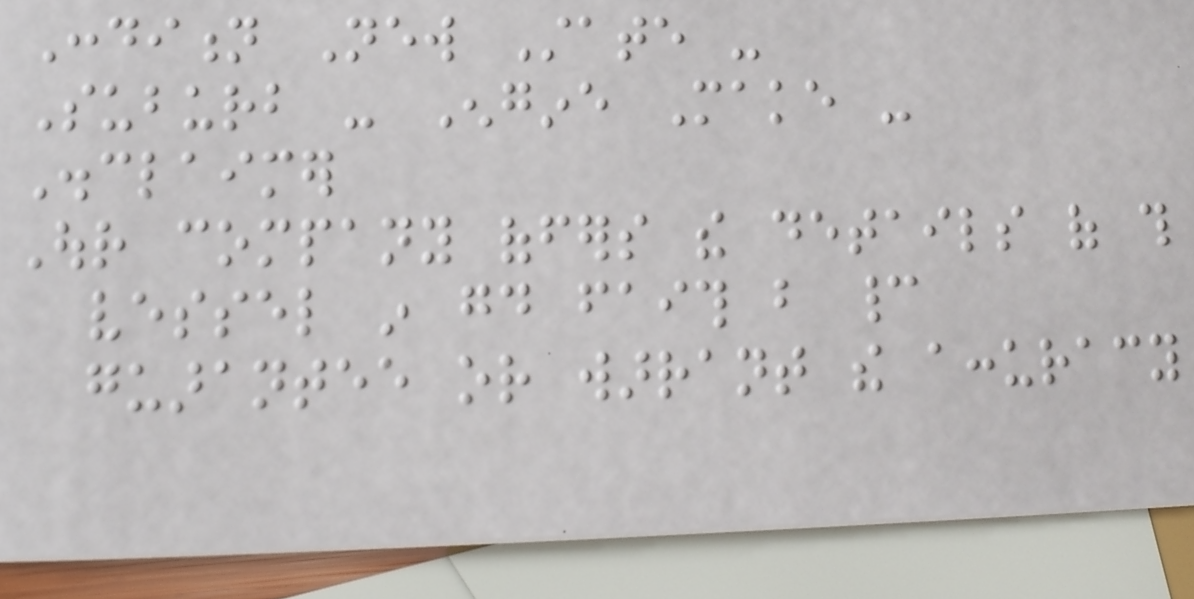Condition New State -
Suburb - Engine Make -
Disclaimer
Our company offers the details of this
vessel in good faith but cannot
guarantee or warrant the accuracy
